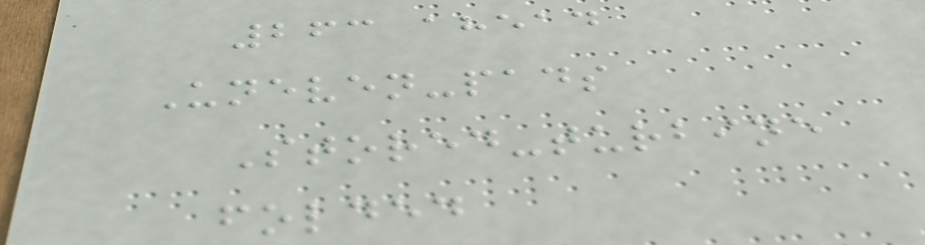263 ahead
Uneven-pads
Stored-turbine
folded
